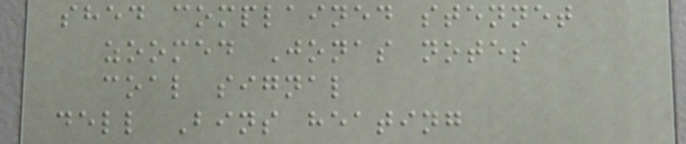shed complained stennet
zoomed Jonas notes
coal signal
dell Bins heating
